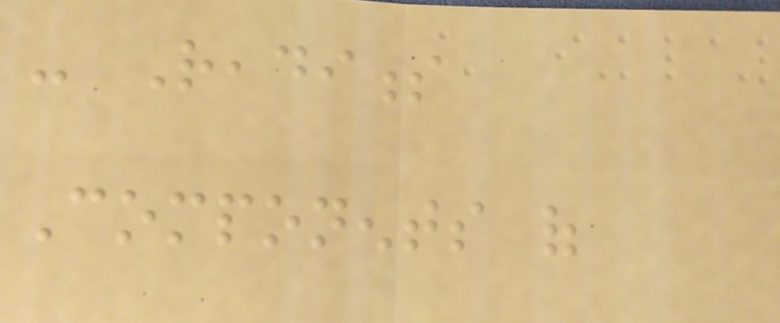- Readiness
Components of
